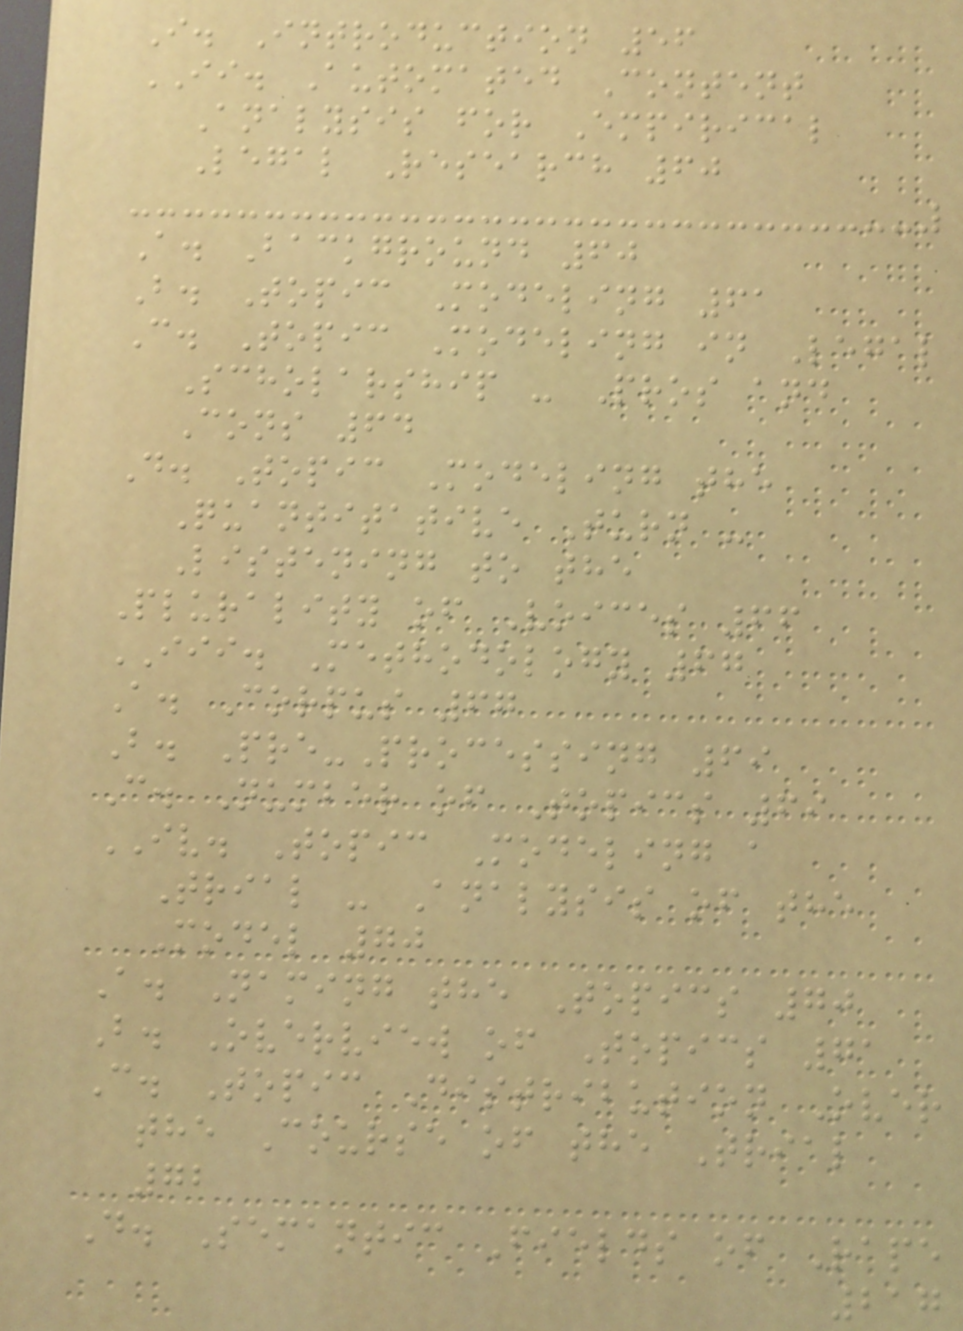I. Introduction 56
II. Automated Content
Analysis for Empirical
Legal Research 60
A. Background 60
B. Topic Modeling 61
C. Topic Modeling in Legal
Scholarship - Pros and
Cons 64
D. Topic Modeling the
Quantitative Turn -
Listening to the
Plurality of Voices 66
III. Methodology 67
A. Corpus 67
B. Pre-Processing 69
C. Number of Topics 69
IV. Topic Modeling a
Trial - Analysis of the
Model 70
A. Naming the Topics 70
B. Overview of Topics 71
C. Topic Distribution Over
the Course of the Trial
72
D. Semantic Fields of Rape
217
